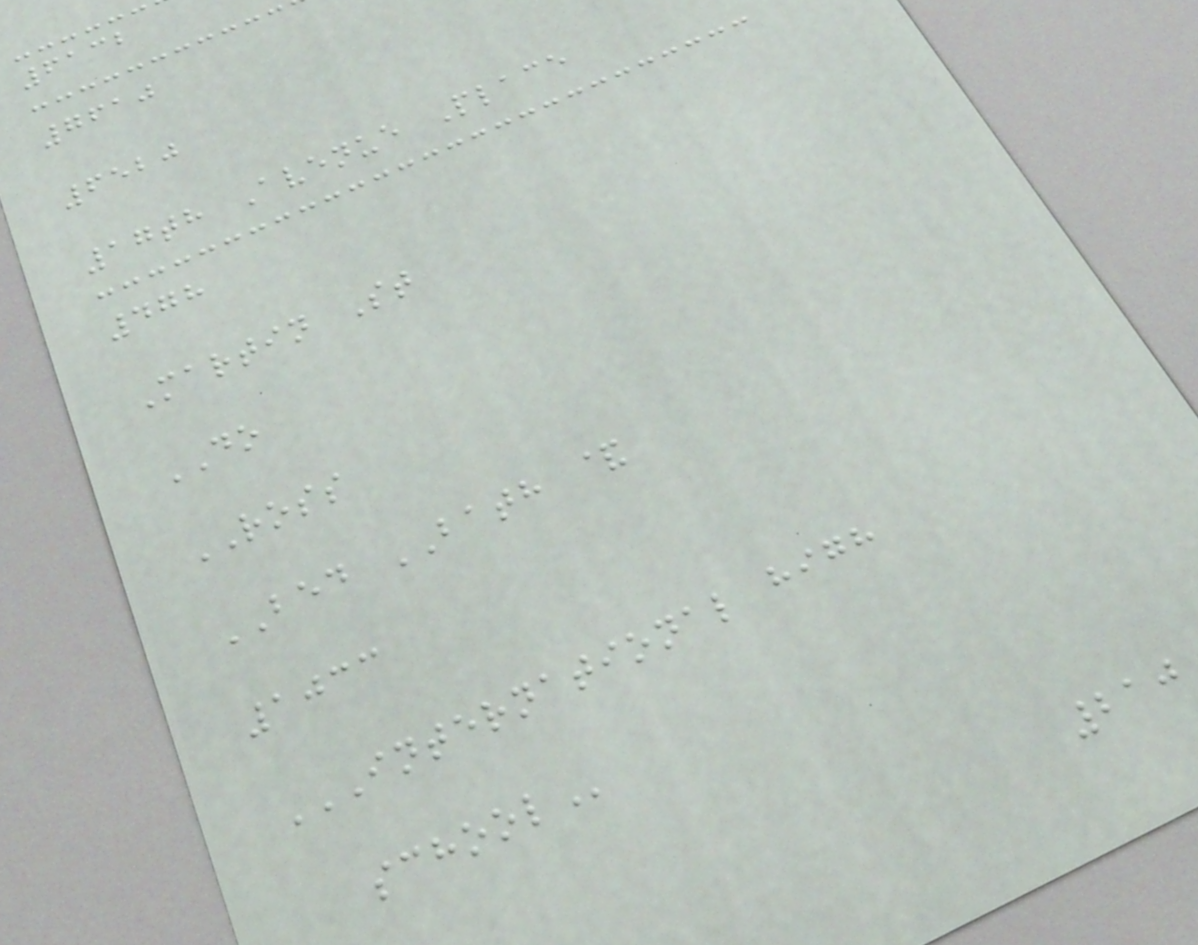6132
7610
6520
17th Avenue Place
478
Martin St
DO
ROSS
BED BATH &
1033
INTERNATIONAL HIGH
SCHOOL
210
